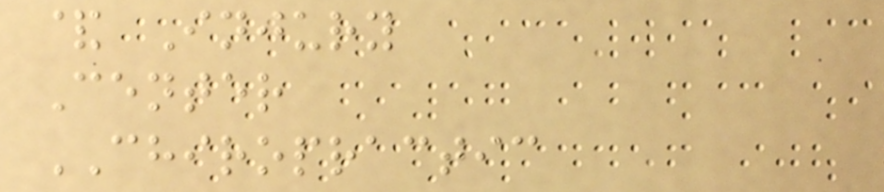& Injury
Center
CHIROPRACTIC
